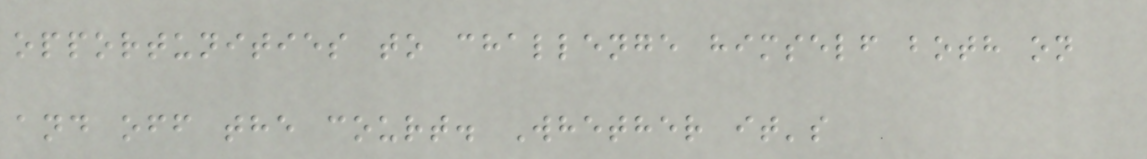opportunities to challenge himself both on
and off the court. Whether it's
